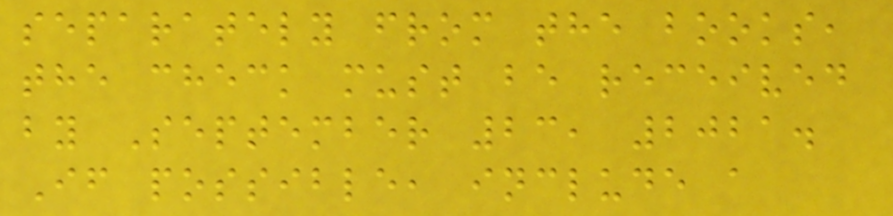separately from the books,
the check must be received
by September 23, 2021.
If possible, include a
